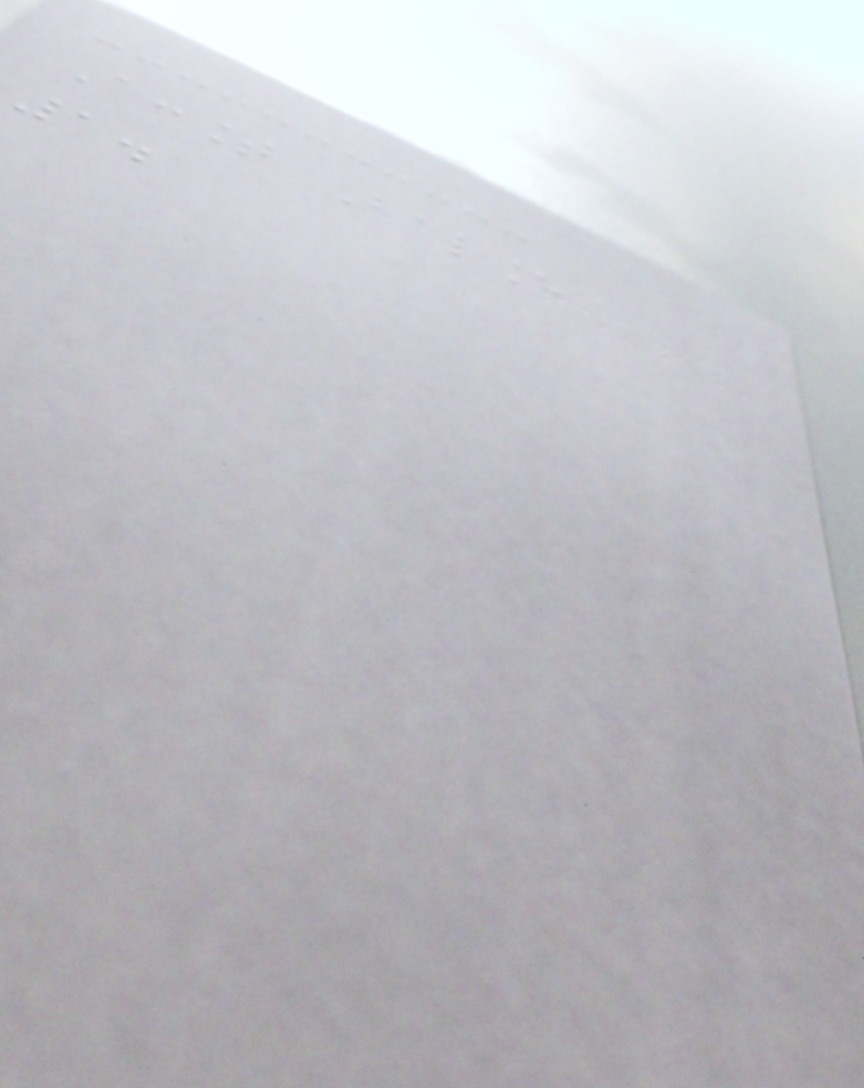Account Balance
1.
